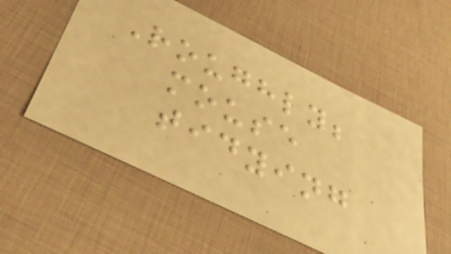Roughly;
mouse
tidying
